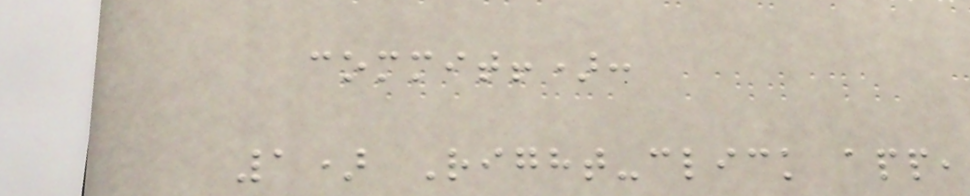commit!):
1) Right-click app,
